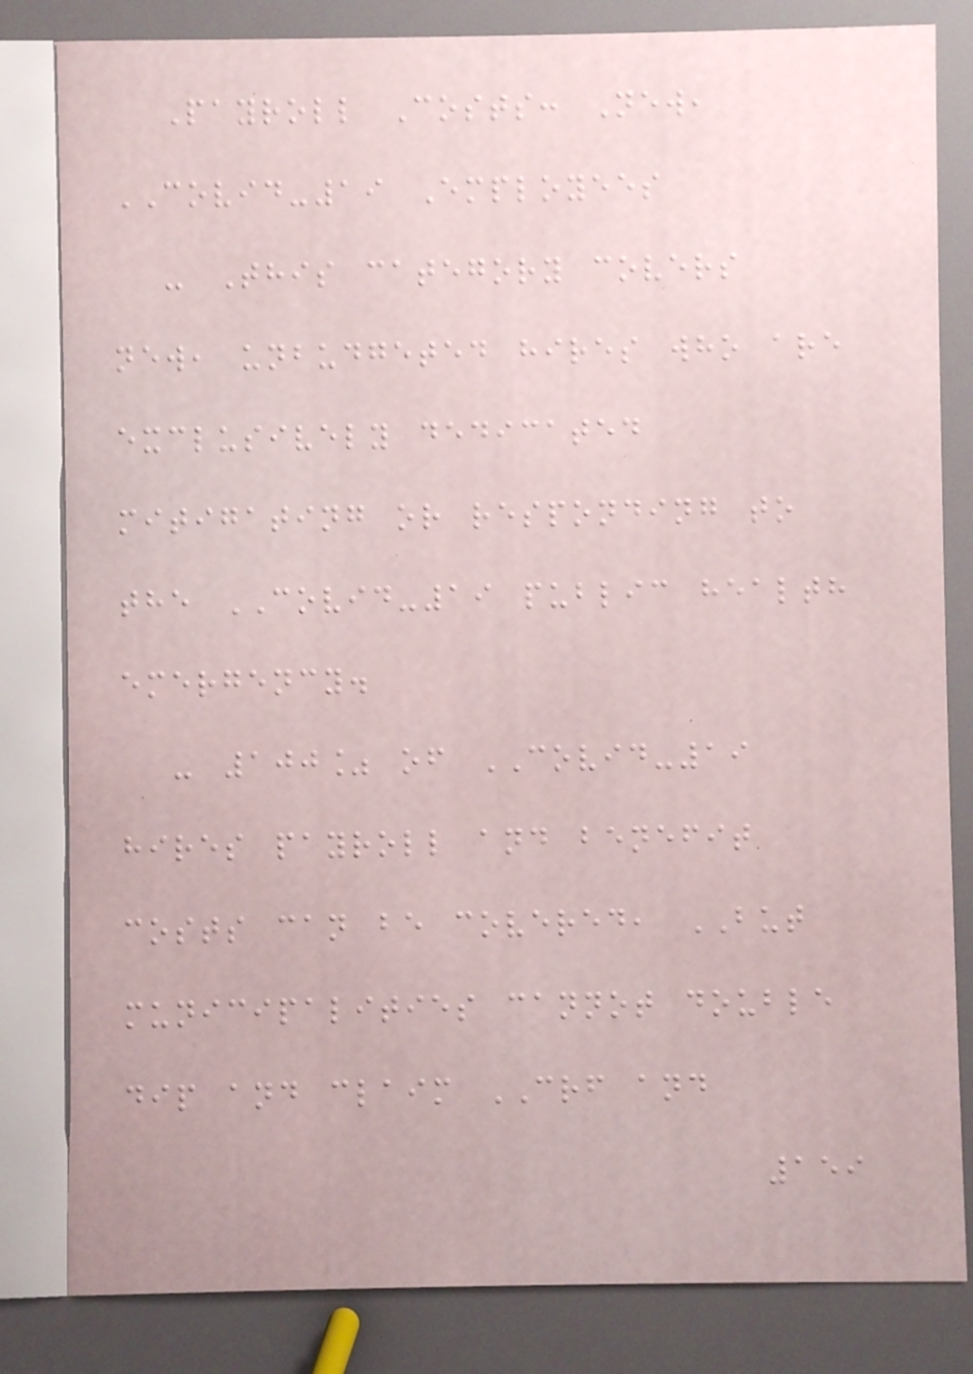Payroll Costs: New,
COVID-19 Employees
- This category covers
new, unbudgeted hires who are
exclusively dedicated
mitigating or responding to
the COVID-19 public health
emergency.
- 100% of COVID-19
hires payroll and benefit
costs can be covered, BUT
municipalities cannot double
dip and claim CRF and
159
